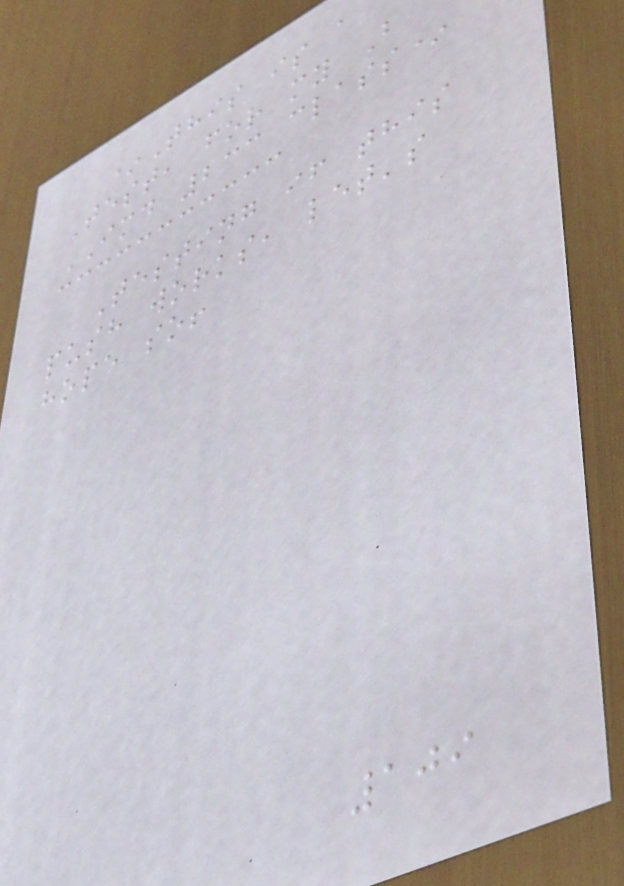*This is a
Test, for my B
IMD 233 class*
Testing if this
push works, let's
hope so!
109
